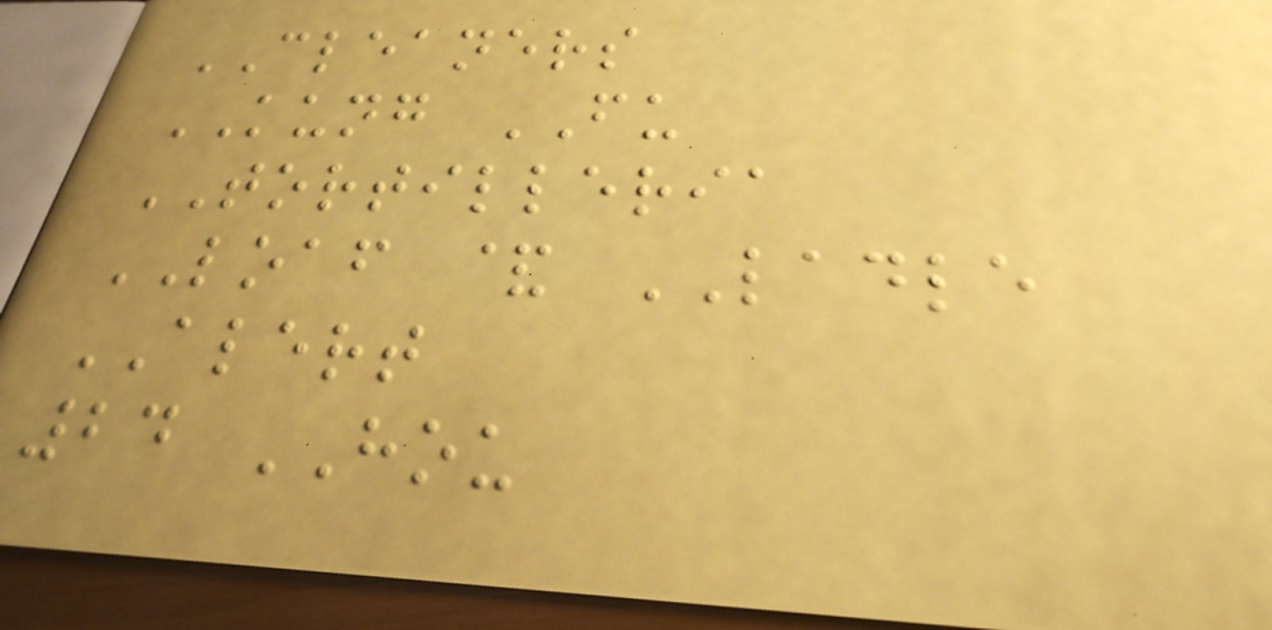CLEANERS
KUNG FU
TORTILLERIA
LOAF & LADLE
ALERT
24 HOU
